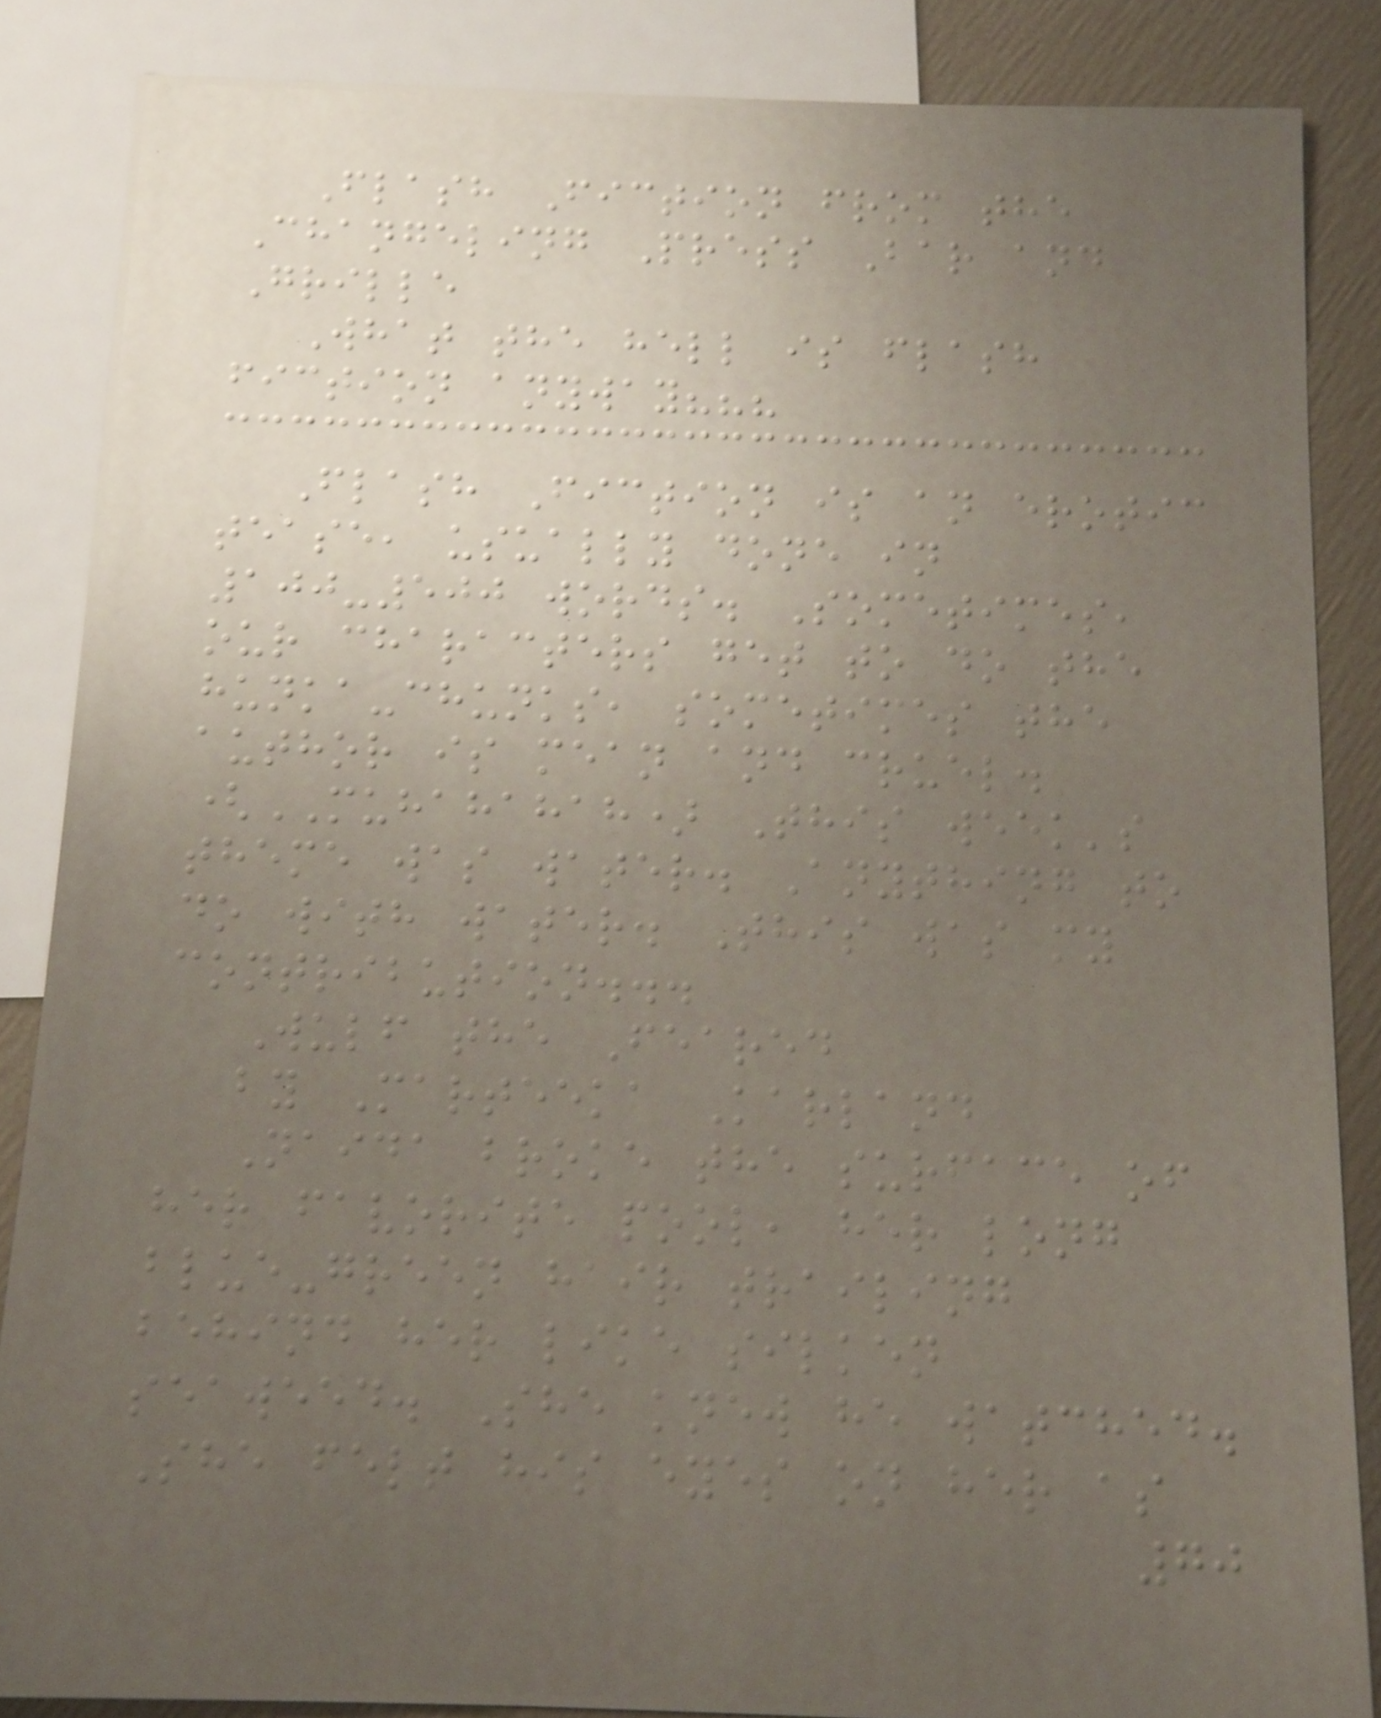Flash Fiction from the
Changeling Press Bar and
Grille
What the hell is flash
fiction anyway???
Flash Fiction is an erotic
tease, usually done in
100-500 words. Sometimes,
our characters get to do the
hunka-chunks, sometimes the
author is mean and cruel.
(MUHAHAHAH) This week's
theme was water. Anything to
do with water. This was my
contribution...
Wulf the Feared
by Marteeka Karland
Naida broke the surface of
her favorite pool, her long
blue-green hair trailing
behind her like silken
seaweed. She knew he watched.
She felt his eyes on her as
70
